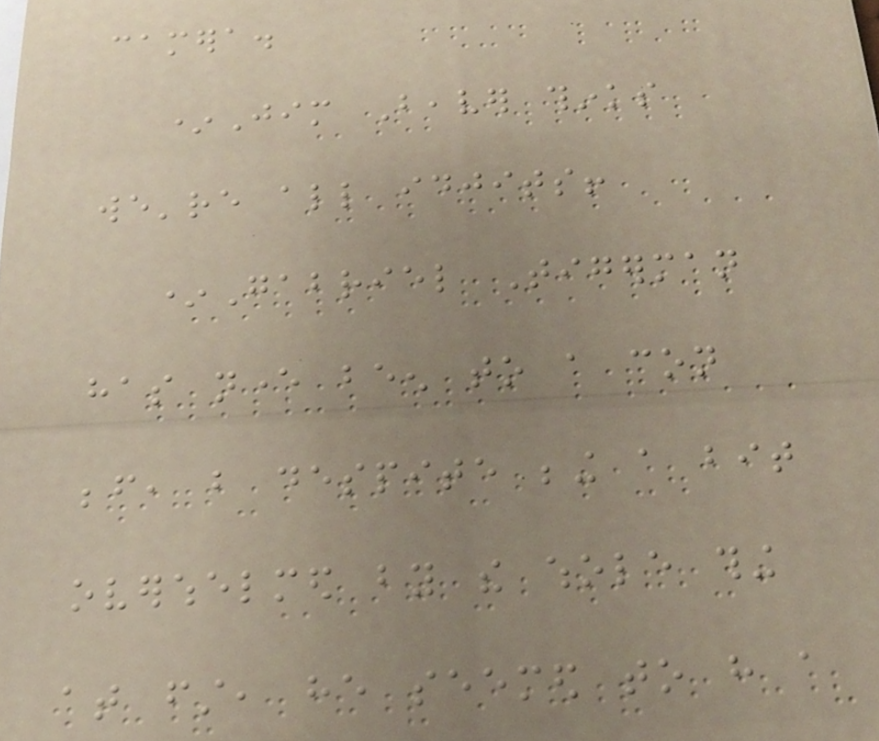camera.
*Jim Beaver thinks
we're all idjits!
*Gabriel Tigerman
has never been to a con
before, but despite being a bit
overwhelmed by the whole thing
at first, he seemed to have a
